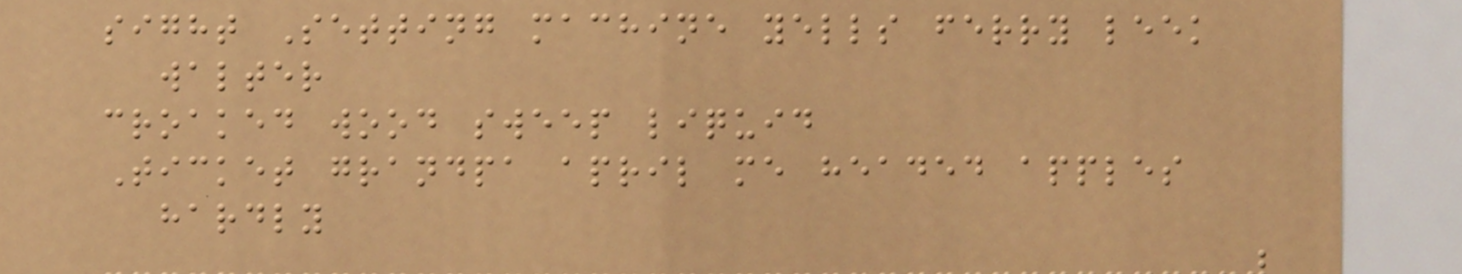sight Setting machine yells ferry leek
walter
croaked wood sweep liquid
Ticket grandpa april me headed apples
hardly
